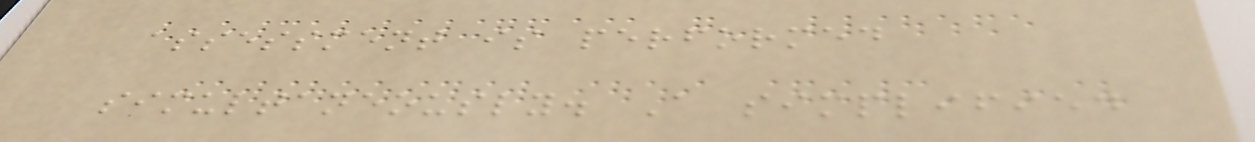assessment is performed
simultaneously. A simplified
